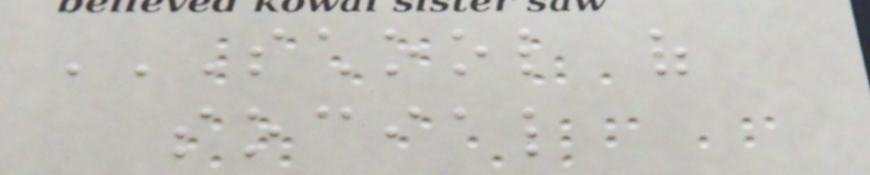SCHOOL OF
SOCIAL
